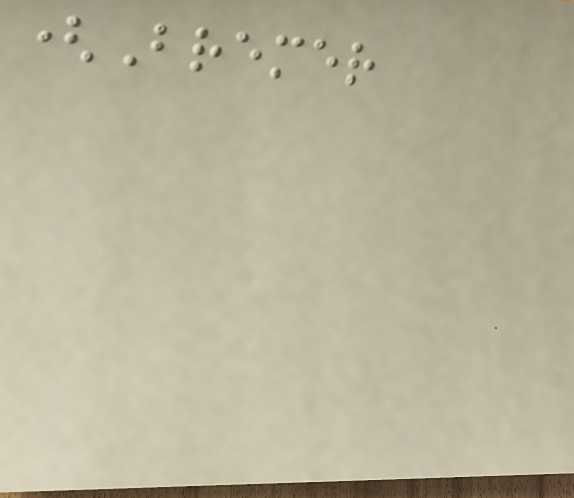(Bremer
